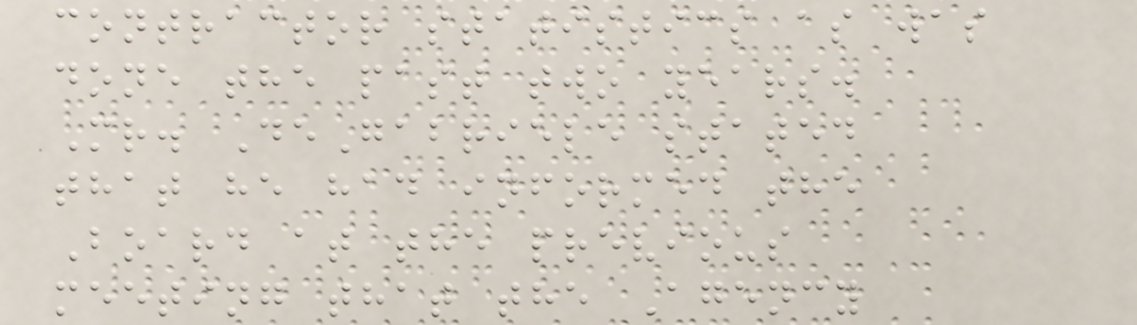contractor statistics as was
done the past two years.
Mr. DeGabriele stated
that he had informed the
Board at the previous
meeting that the Agency
